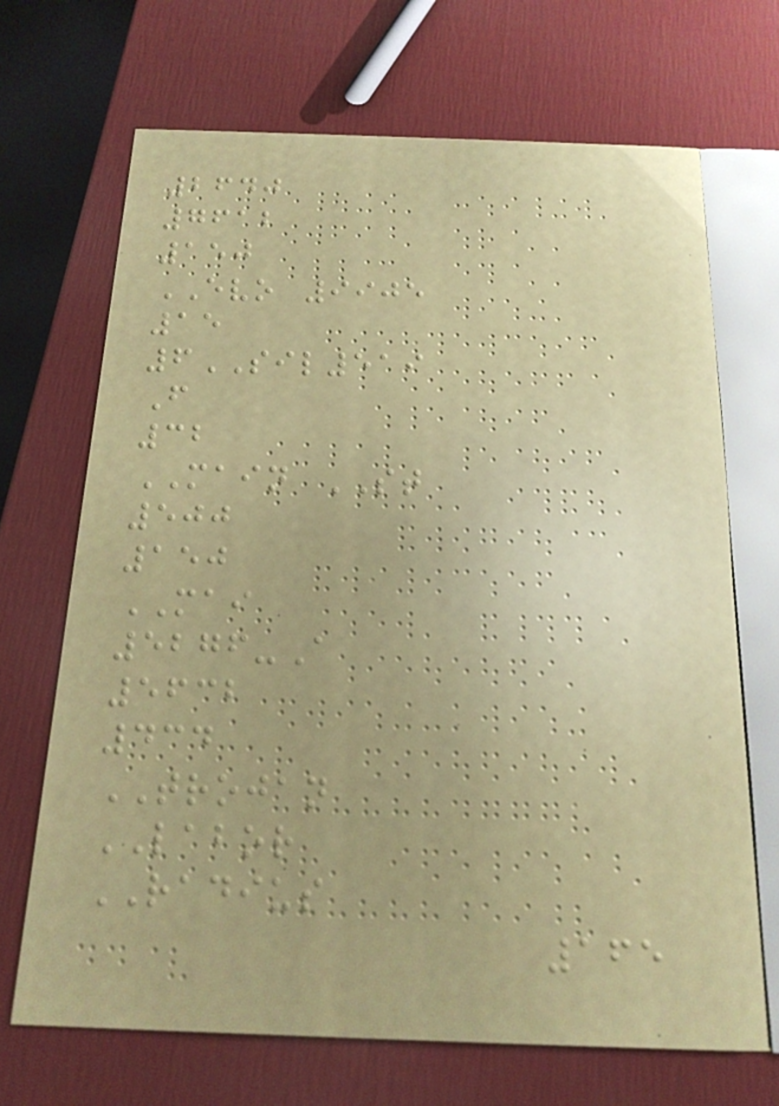2640
7612
150
EVO 9905
15
6SIL519
F
32
MAIN ST
500
150
MAI
5276-A
5632
434
TROJAN
LABOR
RADIUS
165
